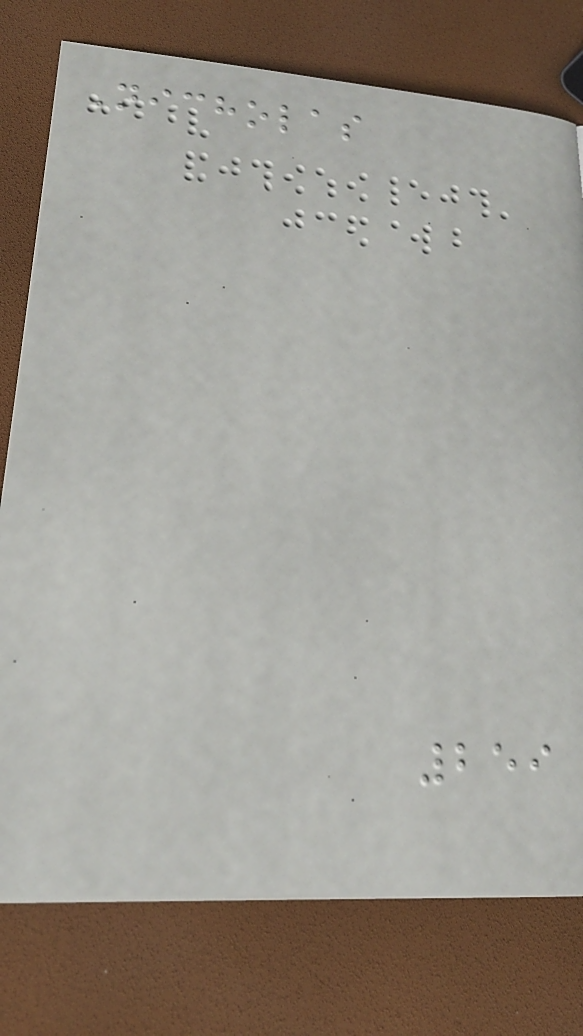Nicholas
259
